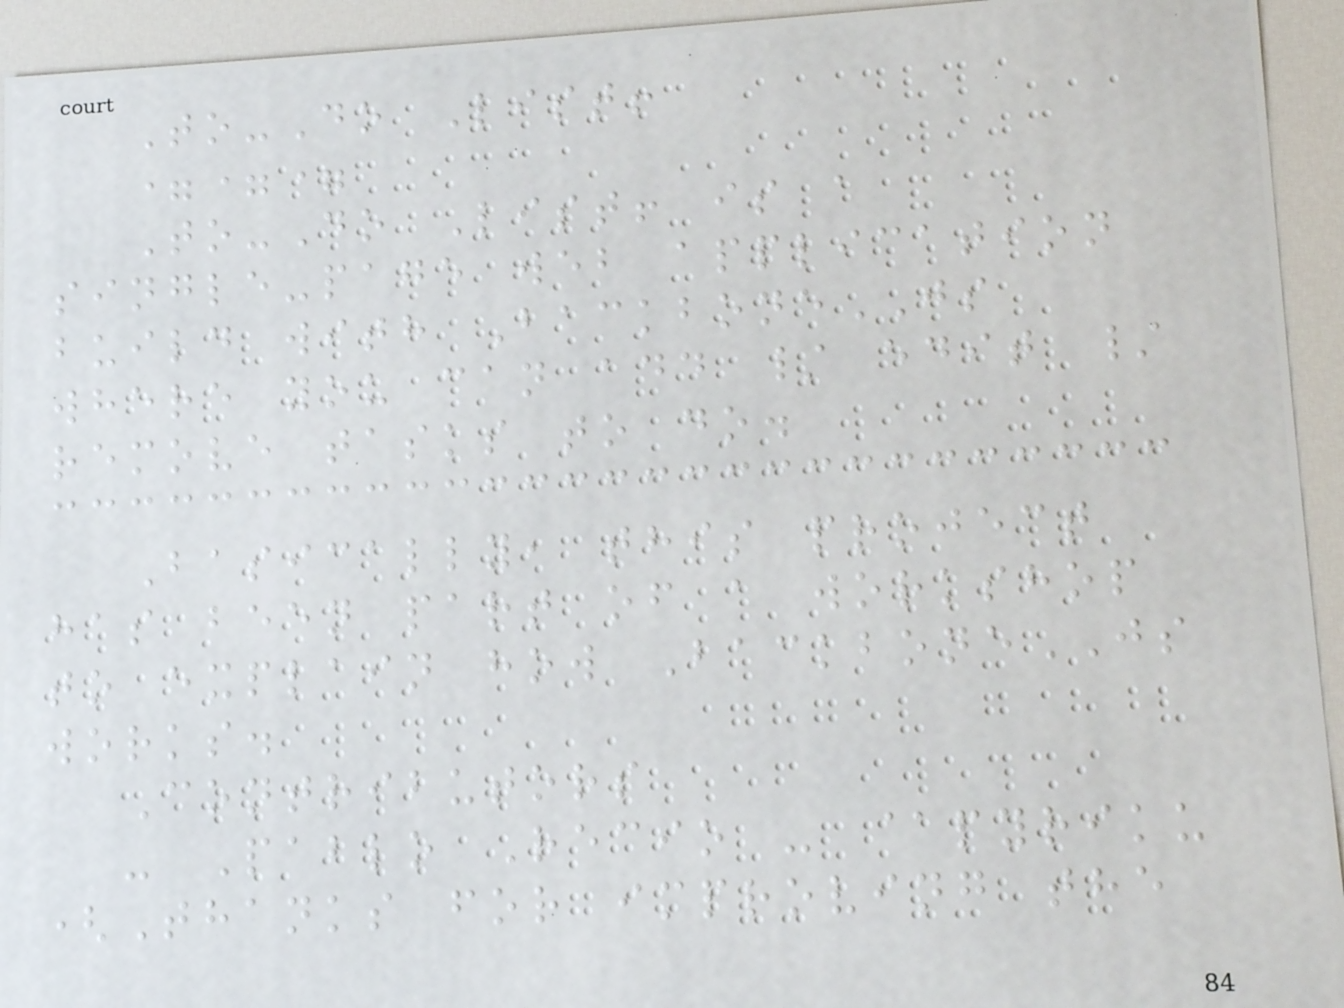To-Do List!
===
To-Do List! is a
single-page web application
build with BackboneJS
where you can add / edit /
remove tasks to do.
Basically, this project
has been part of a workshop
to explain how BackboneJS
works.
Contributors
- Pablo Recio - @pyriku
(Thanks for improving the
